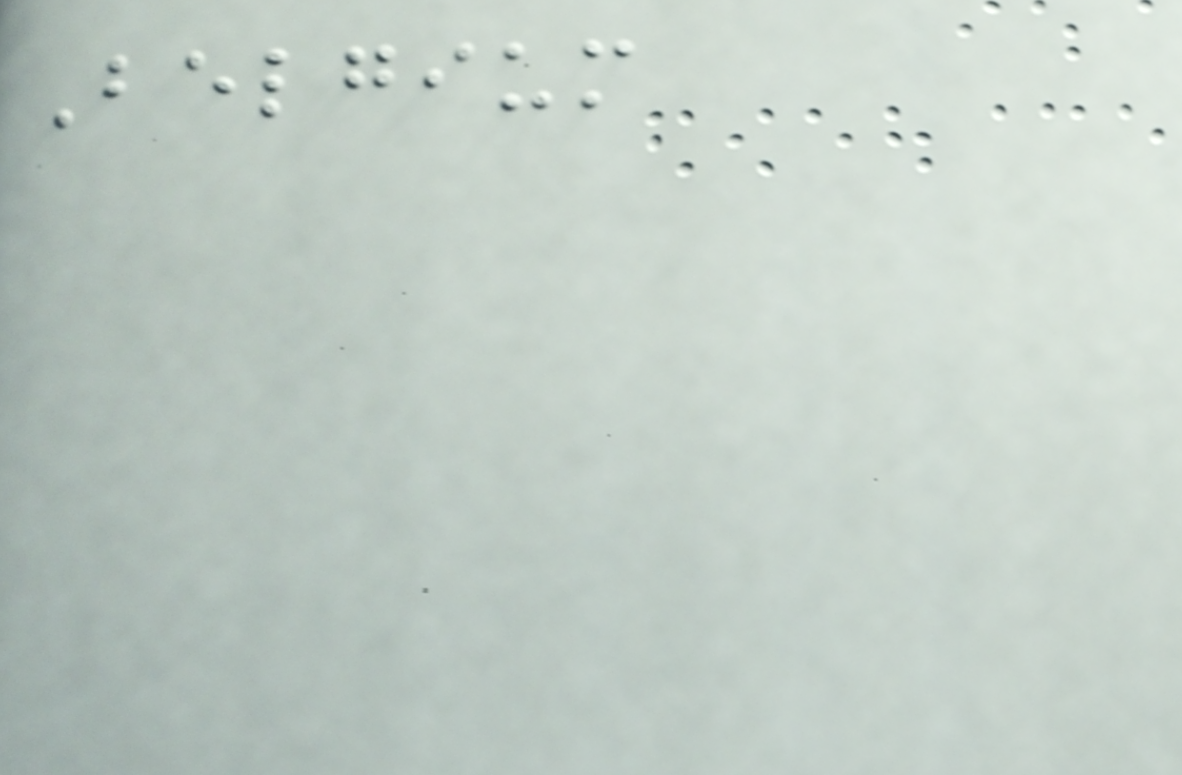Belgium
